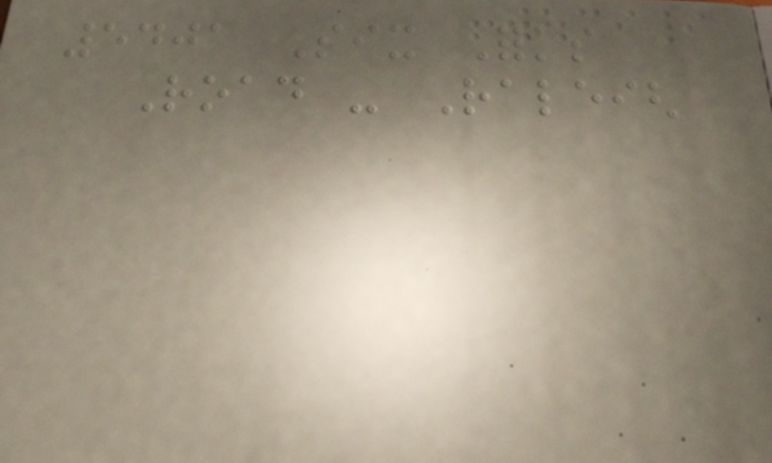5401 Six Forks
Road - Raleigh
